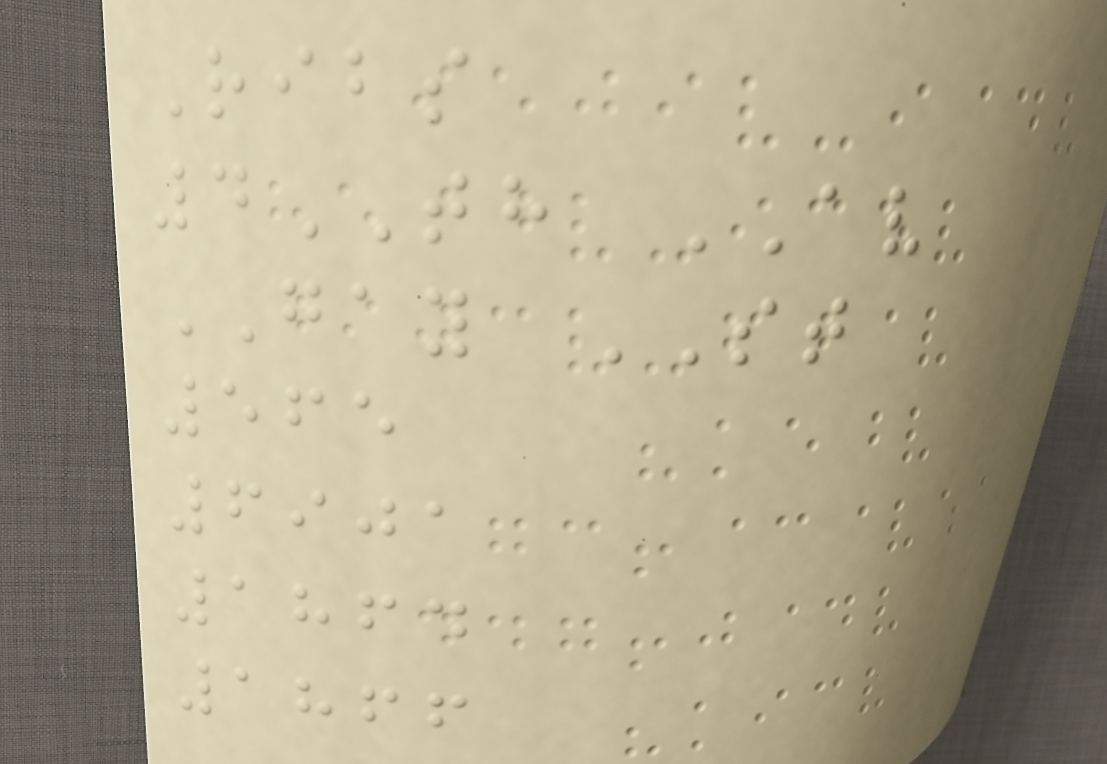Ribs
4TH AV
GAY ST
565
6901
1864
1866
